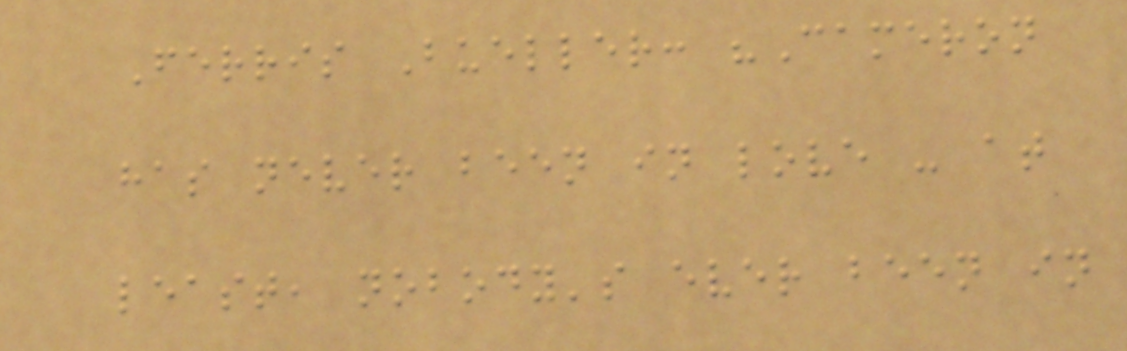Ferris Bueller: "Cameron
has never been in love - at
least, nobody's ever been in
